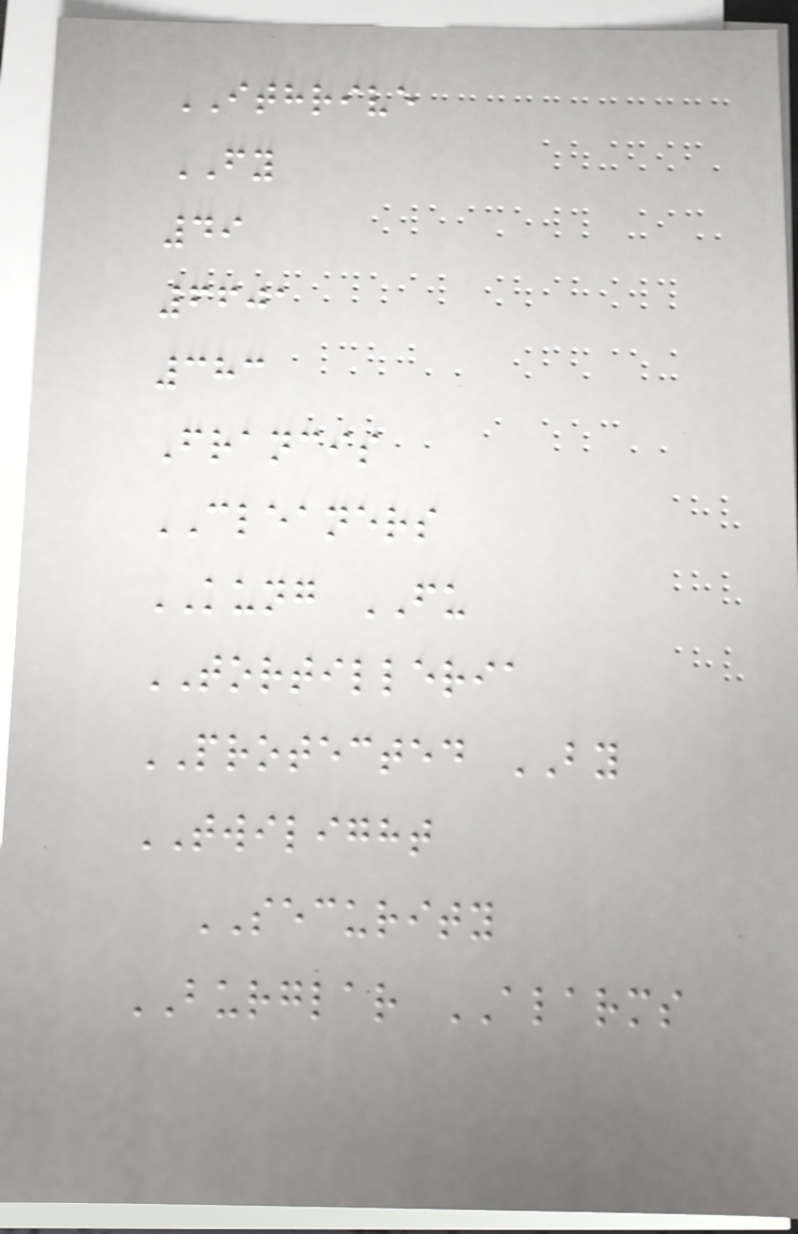ITHRIVE
FY
49
6601
383
Francis
CLEANERS
KUNG FU
TORTILLERIA
PROTECTED BY
TWILIGHT
SECURITY
BURGLAR ALARMS
